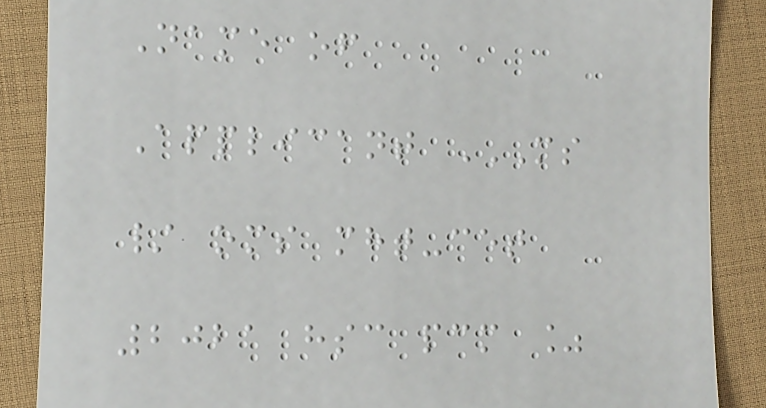Name of
Applicant MS
/ OMS MHT-CET
2021 HSC PCM %
